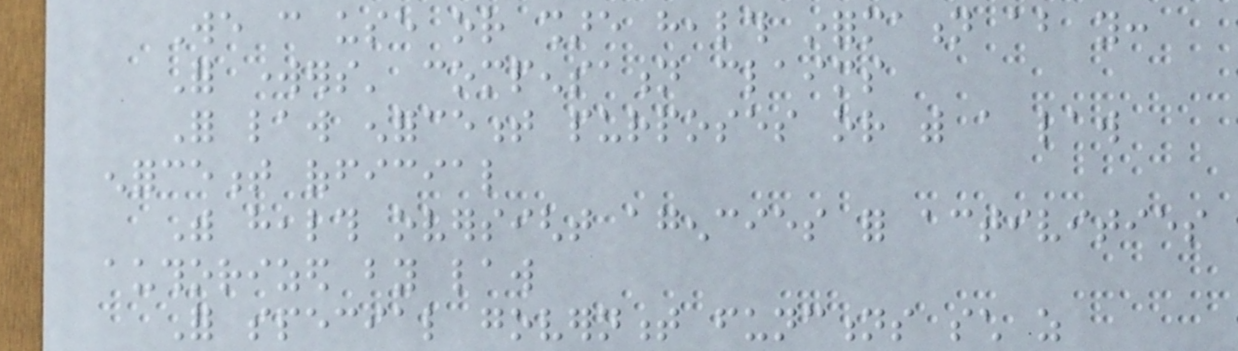We can use or share health information about you:
For workers' compensation claims
For law enforcement purposes or with a law
enforcement official
With health oversight agencies for activities
authorized by law
For special government functions such as
